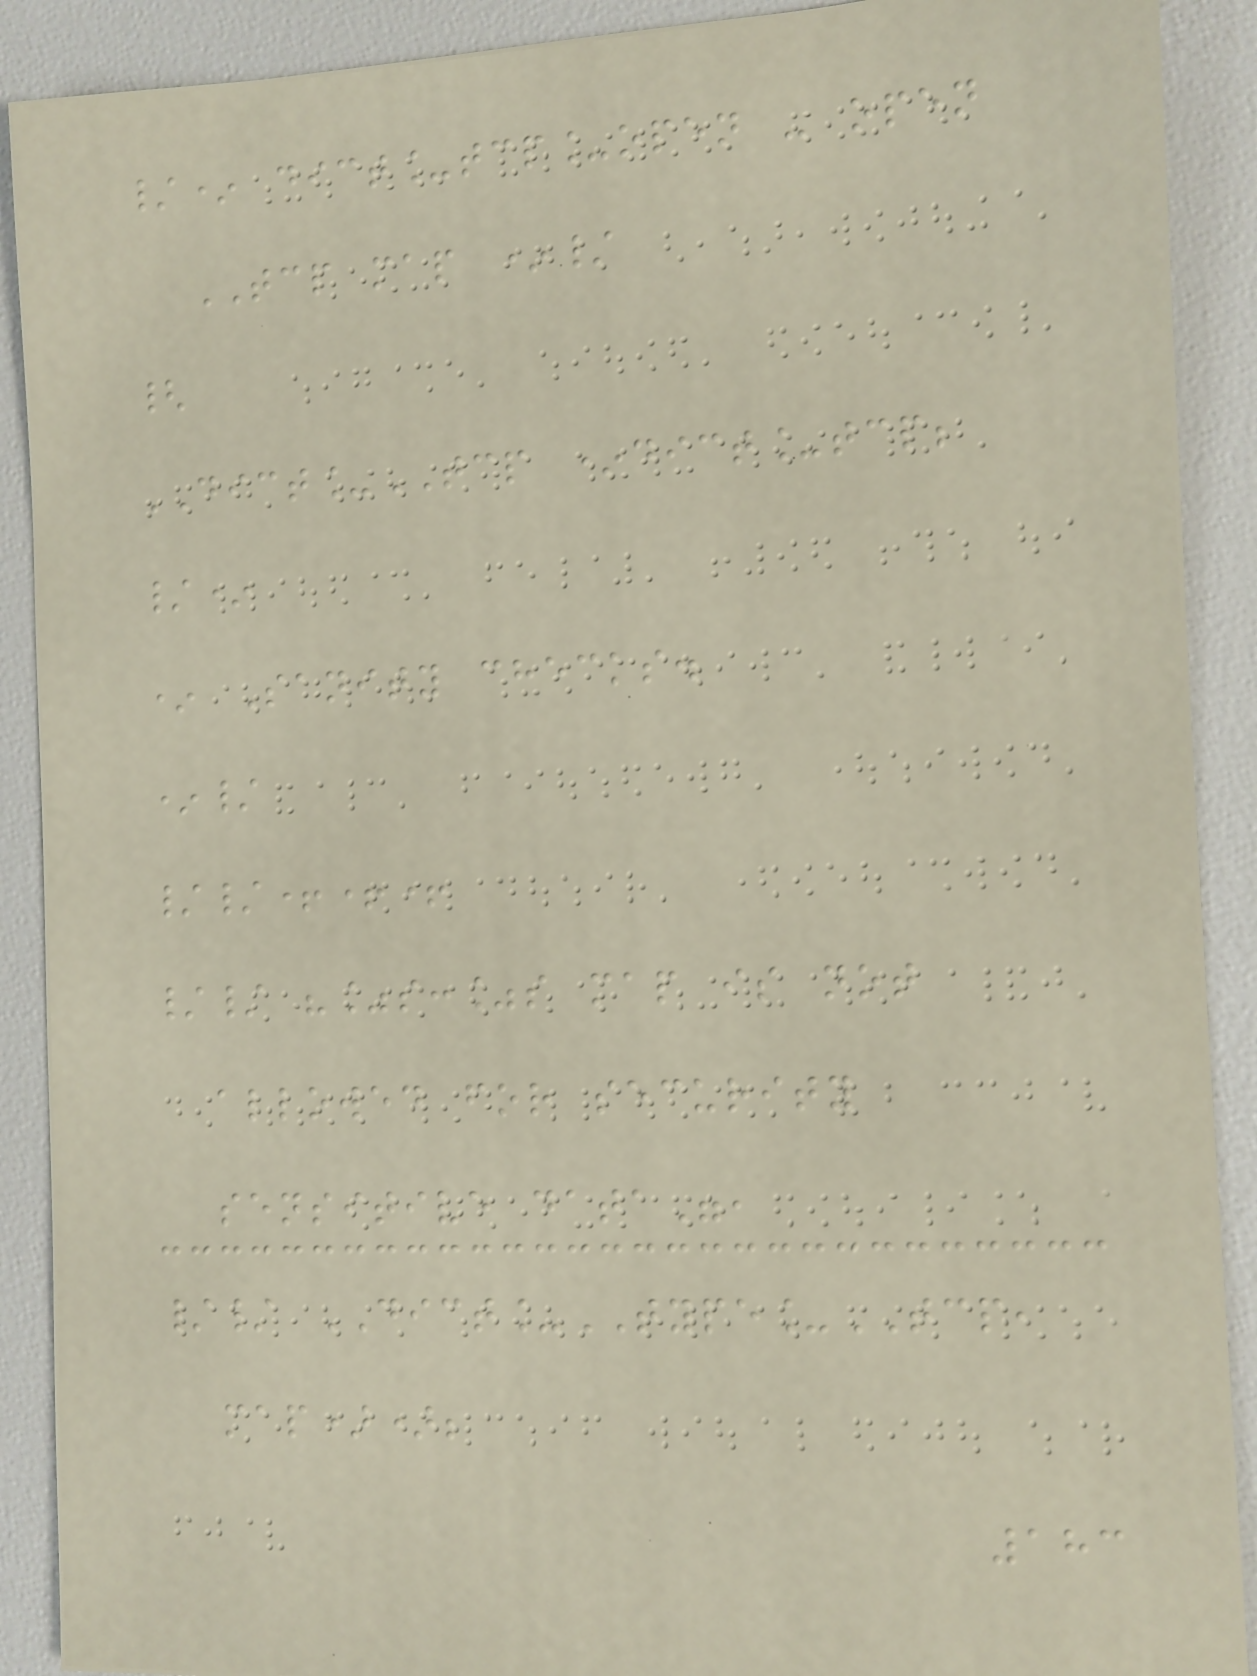/* dict_tcp_open - open
TCP map */
{
DICT_TCP *dict_tcp;
/*
* Sanity checks.
*/
//+++
// "%s:%s map is not
allowed for security
sensitive data",
// DICT_TYPE_TCP,
map));
183
